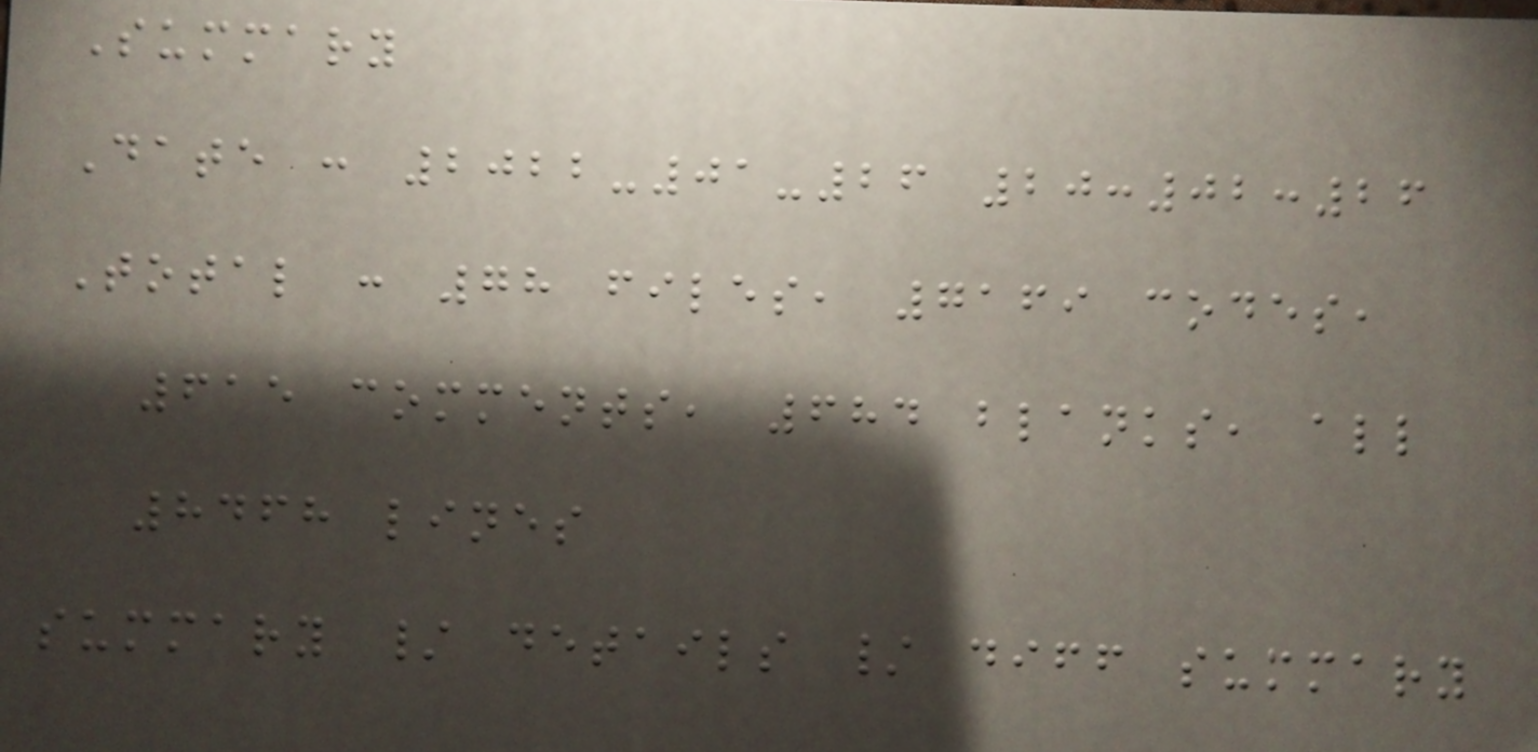Summary
Date : 2022-01-26 20:02:26
Total : 78 files, 7169 codes,
615 comments, 684 blanks, all
8468 lines
summary / details / diff summary
